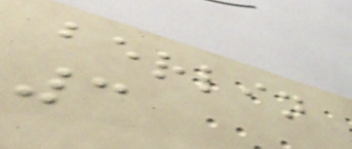berlin
3
